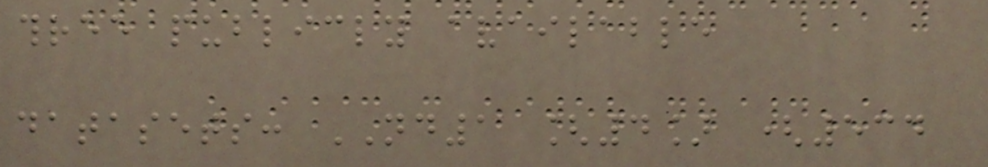three publicly available
datasets: ND1 [4] (534
